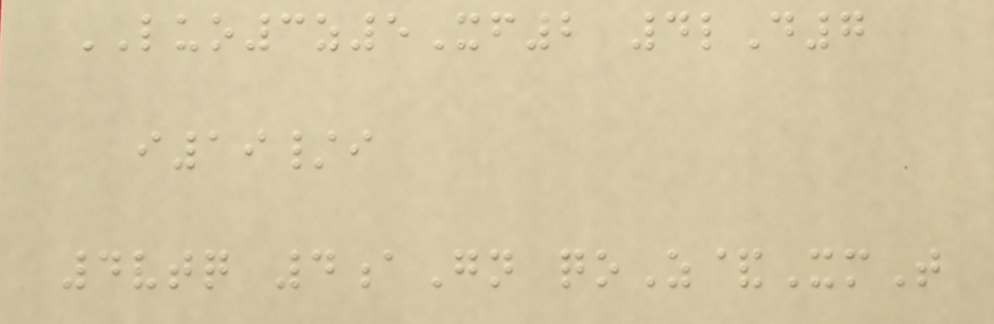LUO3z5Xf2 4lD7
i19/i
4vtq 4aGn qoZ&XmT
